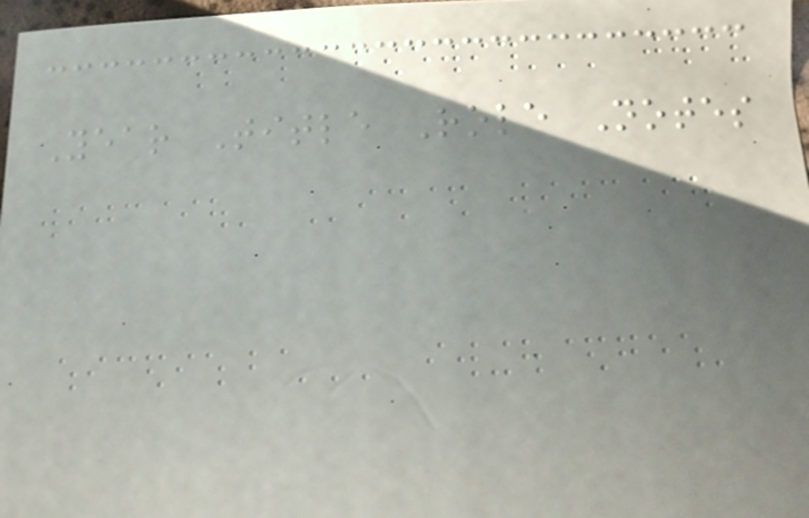Year Title Role Notes
